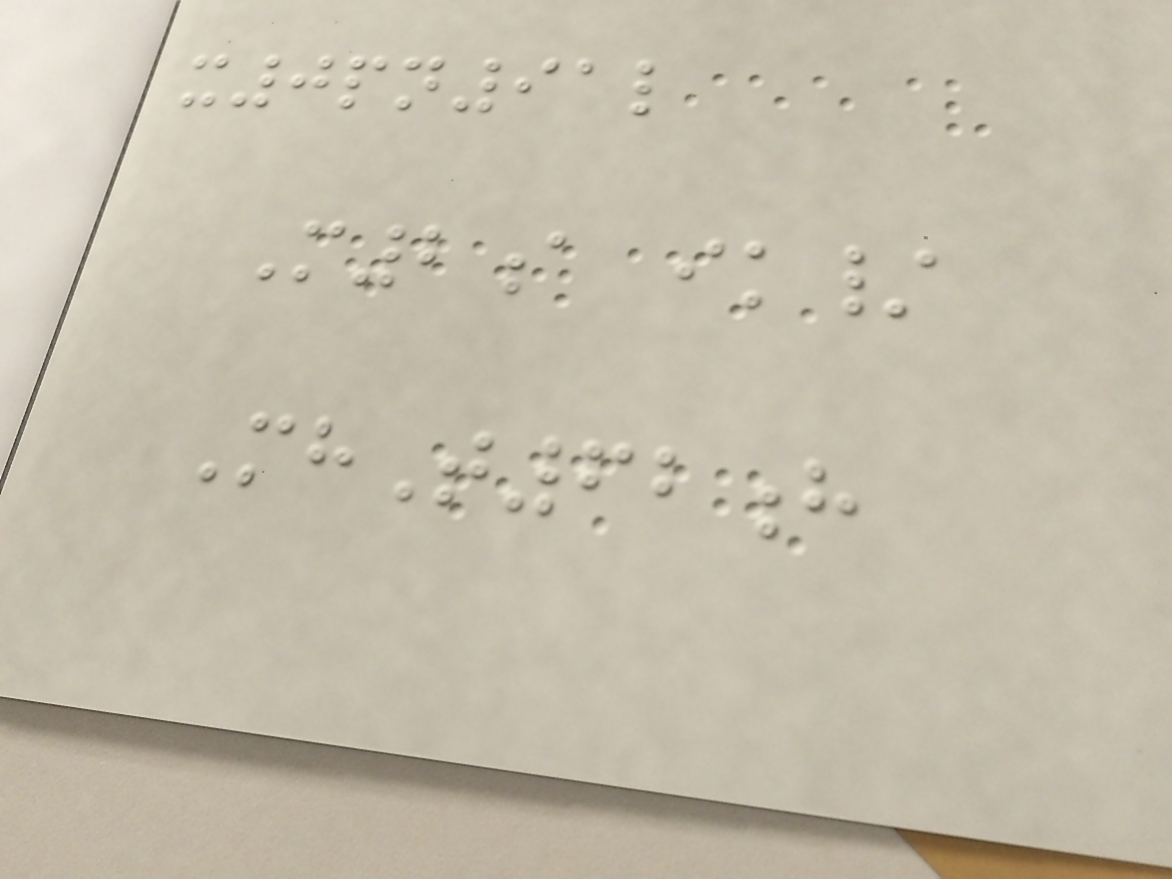x0pn91l
M2a ik/
MhT62h
